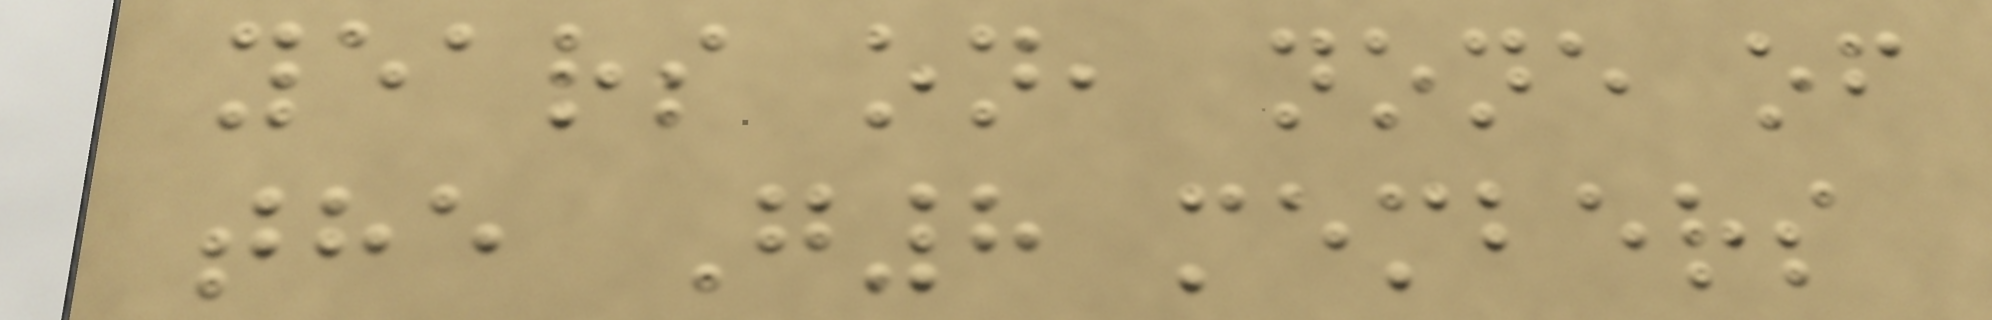years on, none of
the G8 members
